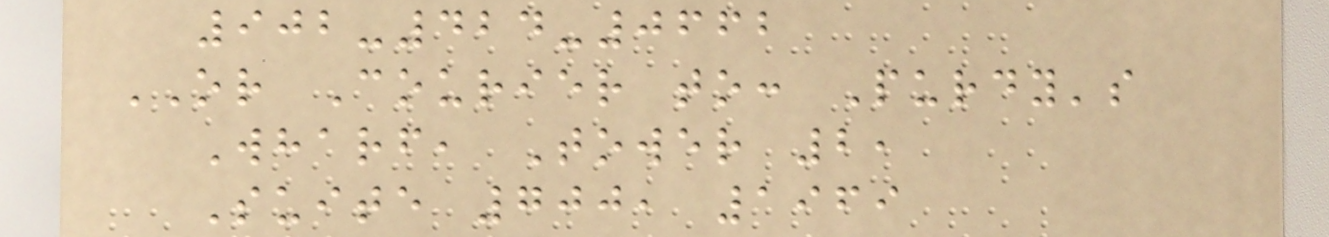902-424-0662
OR Courier to: Purdy's
Wharf, Tower 2,
Suite 700, 1969
